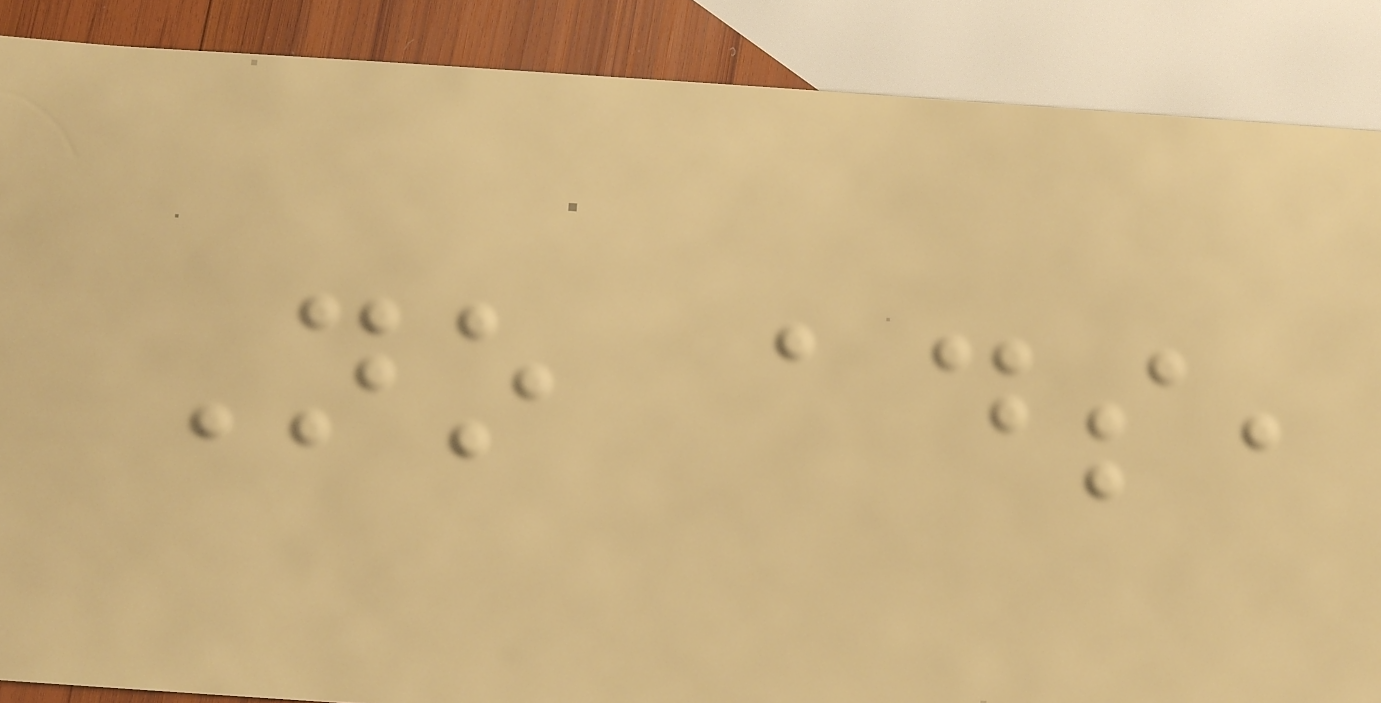No ads,
